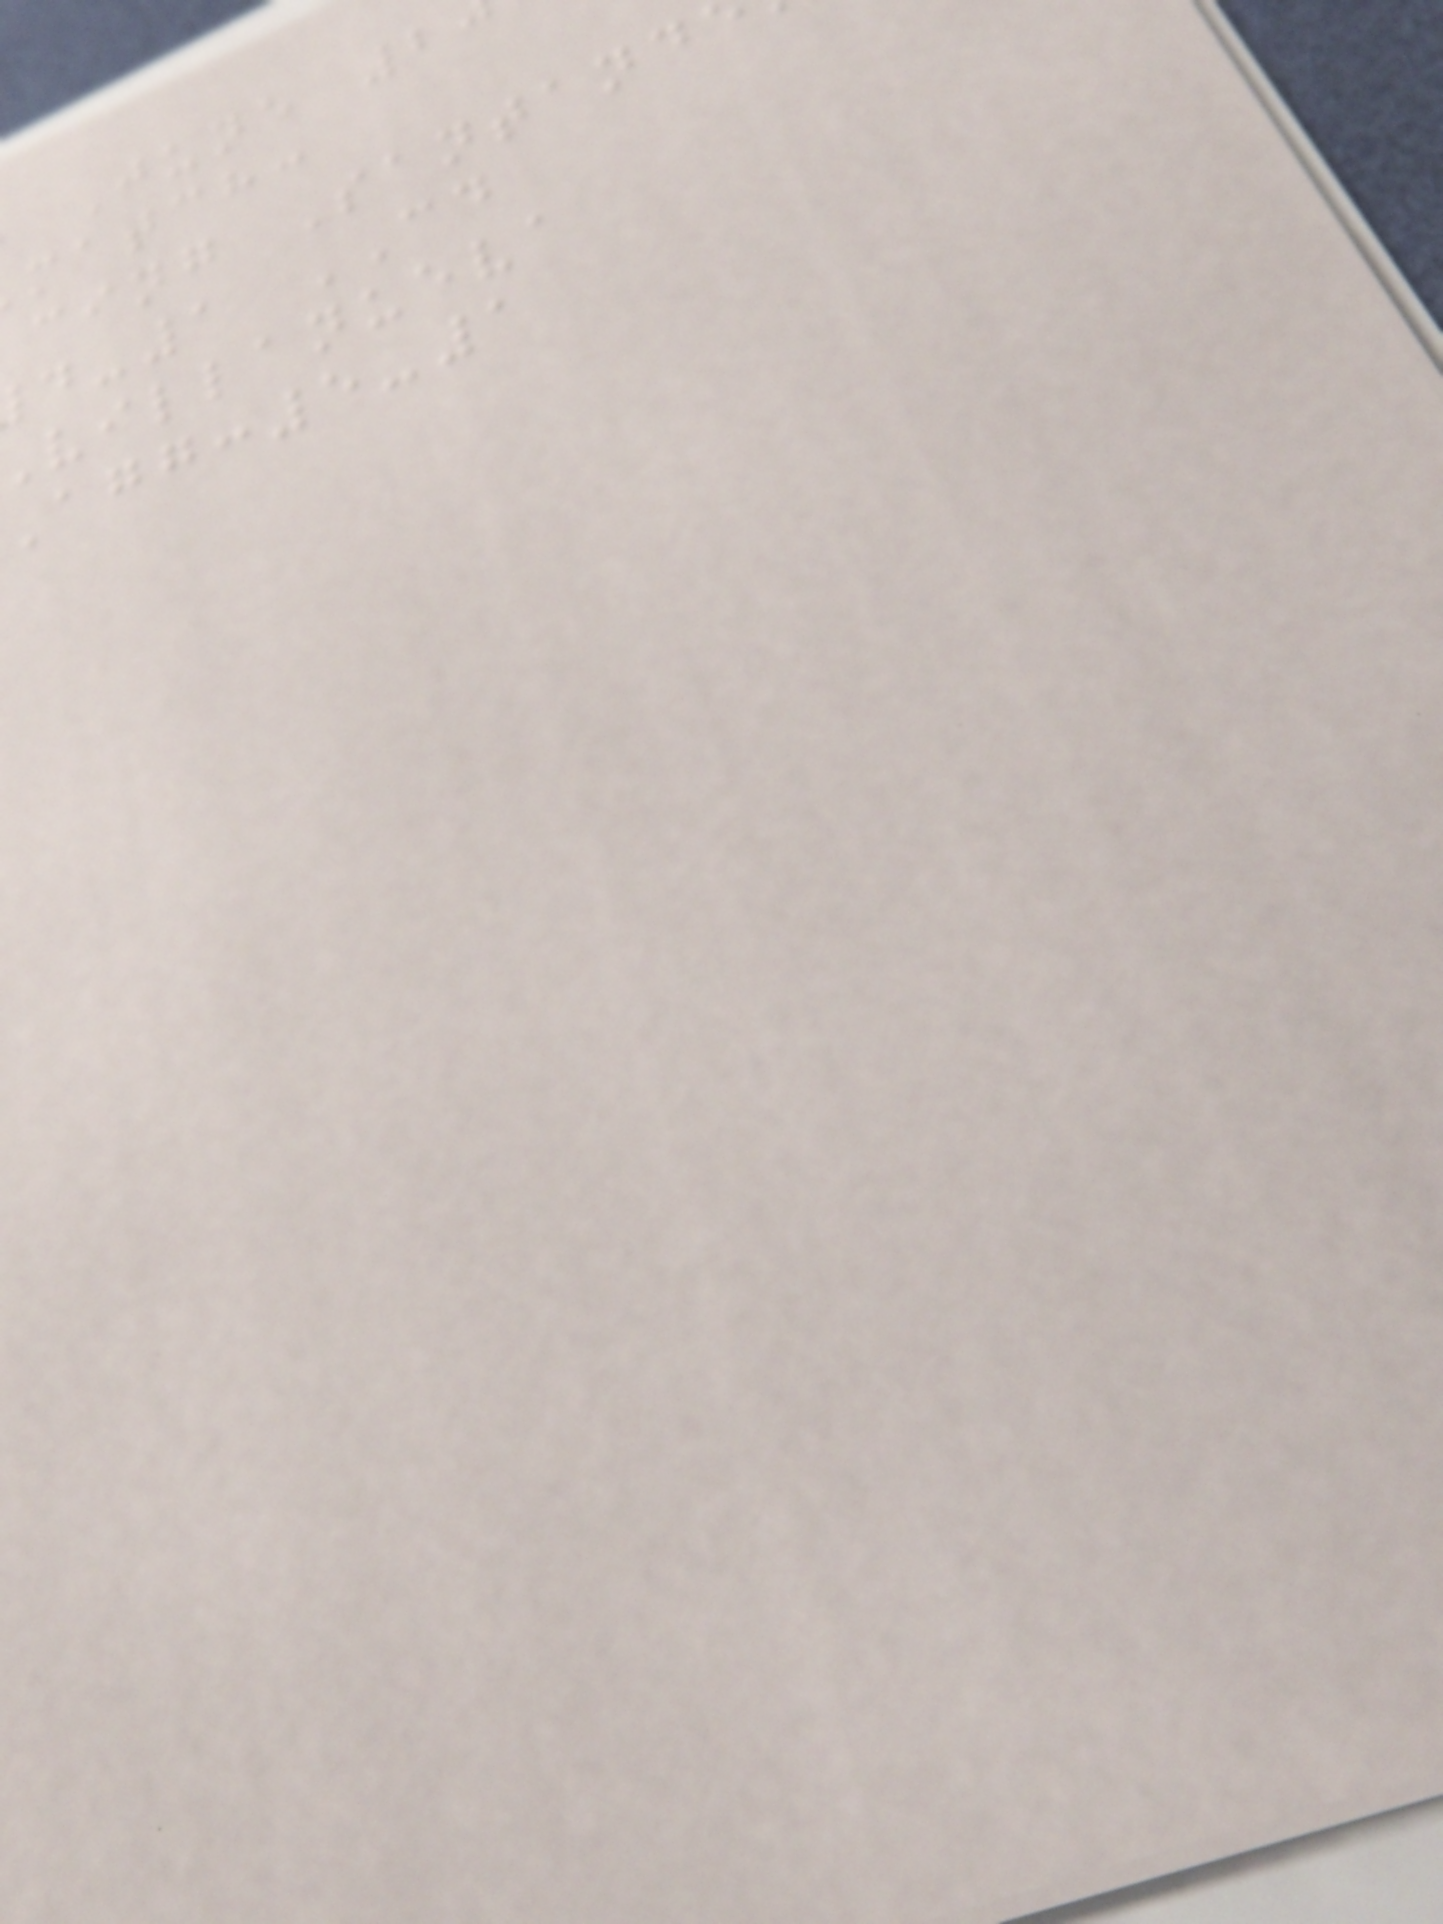June 2
match:
cing Santand
-1 CD
villanueva
Agg:5-1
